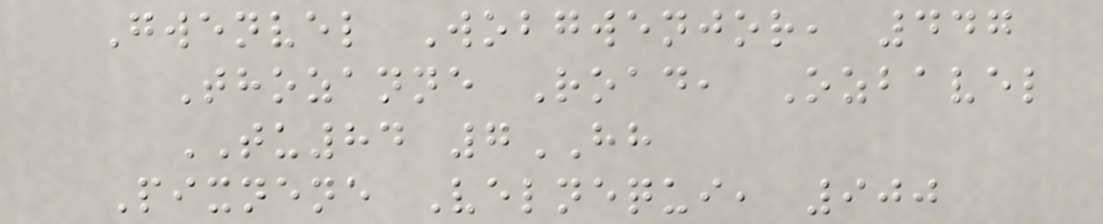Gwenvel Wobgwenjor, 447
Thozanne Road, Ozbavel
TU84 7HH
Pixnene Velnequi, 900
